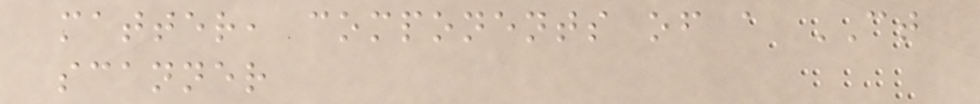matter, components of a CT
scanner
